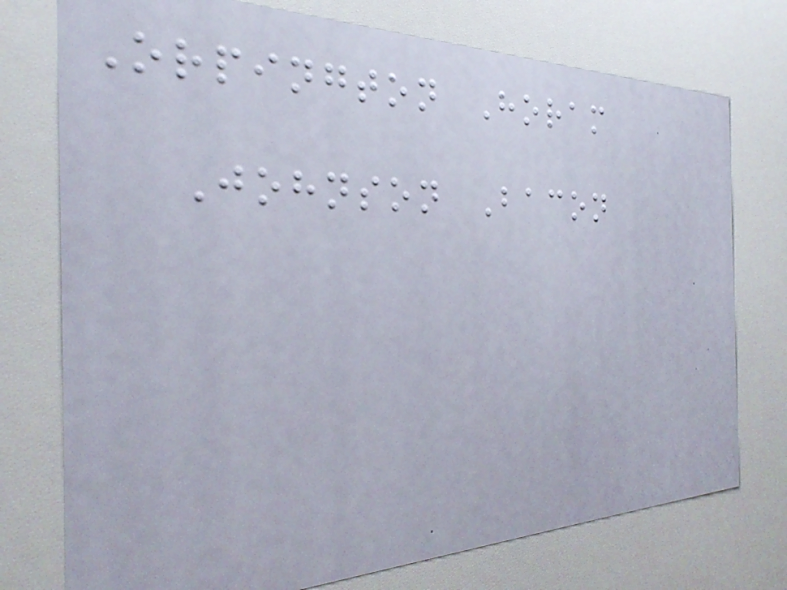Orpington Horam
Johnson Bacon
